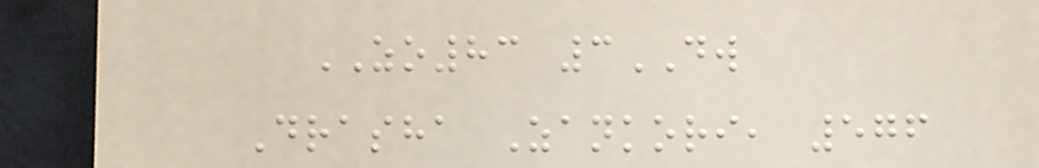ZO83 3DW
Drasha Zankori, 576
